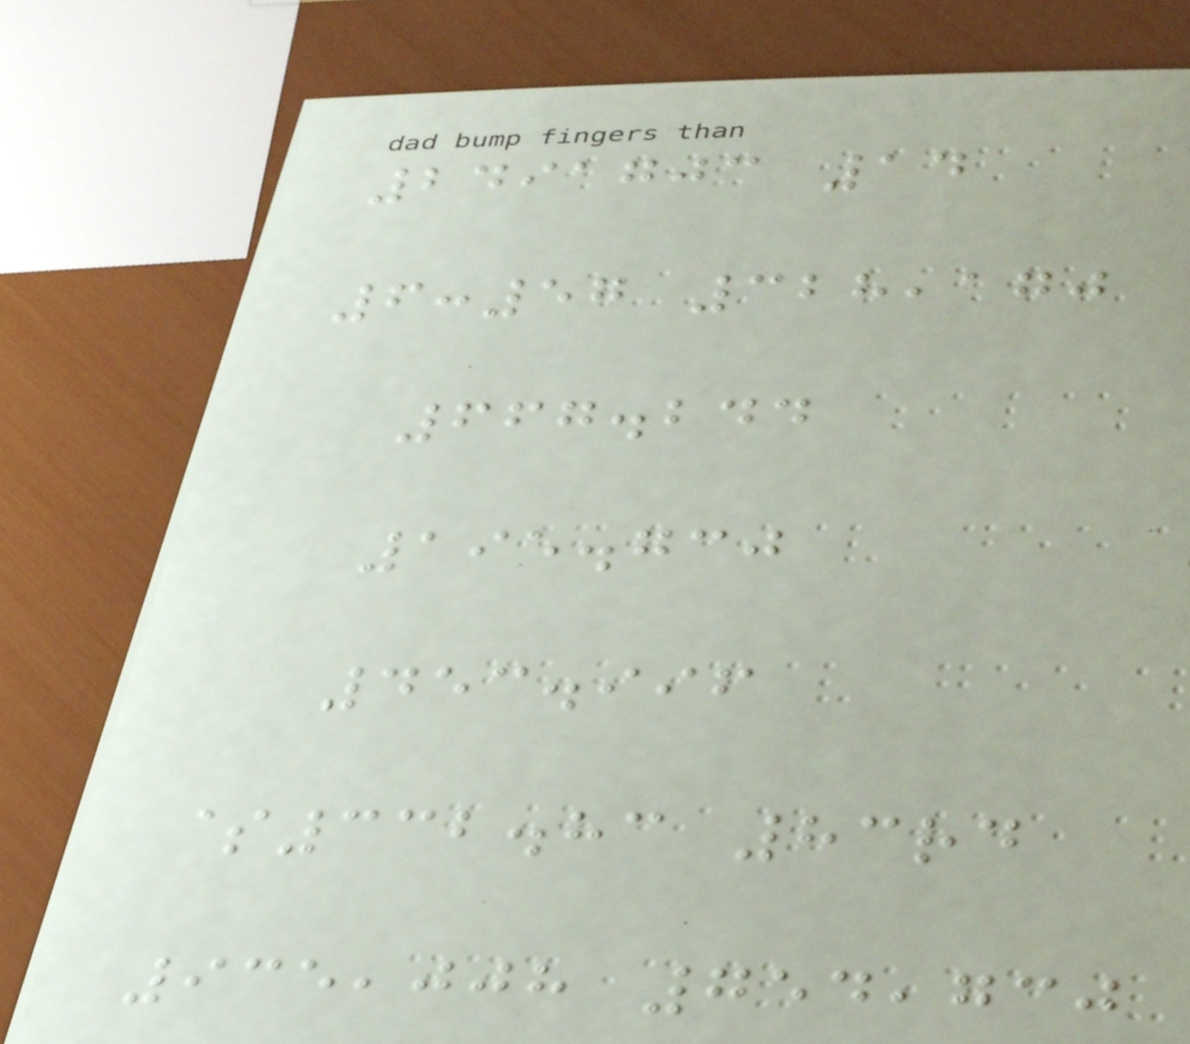2491703 14
6:57 328,170
667.244
195.730
453.996
$332.83 83rd
935,008 754,730
